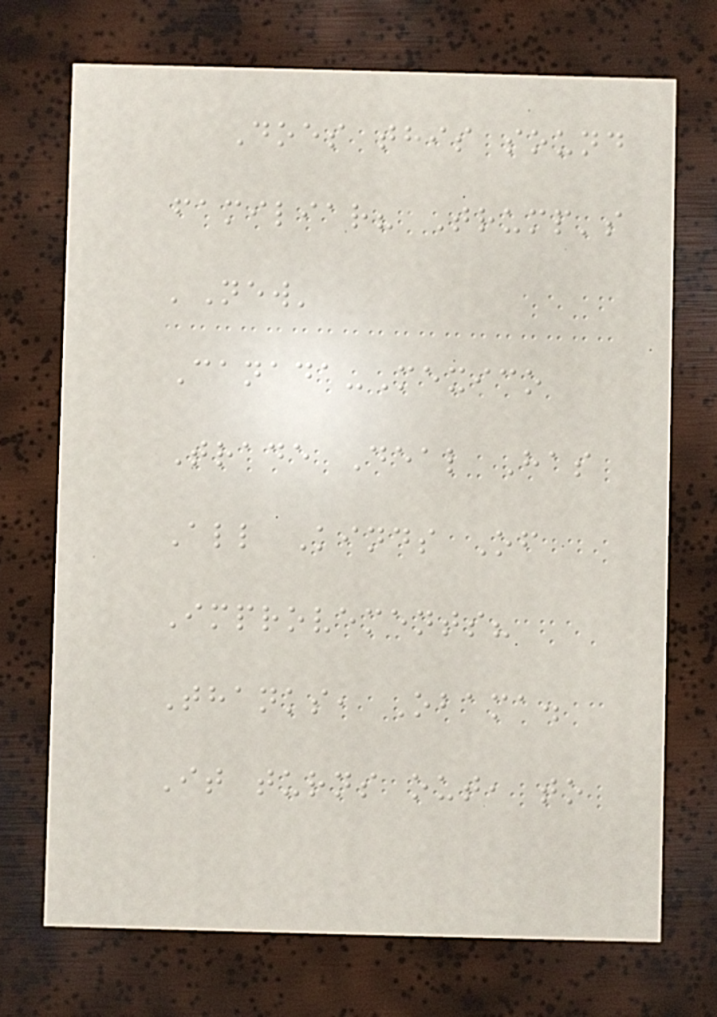Does this sound
familiar? Trump's
'New'
Canada-Mexico
Trade Deal Has
All Kinds Of
Improvements?
Thanks, Obama.
It turns out, to
